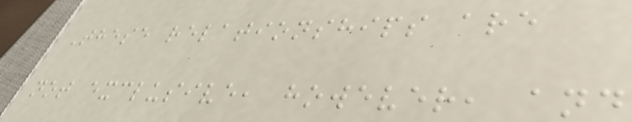These relationships are
not exclusive, however, and
